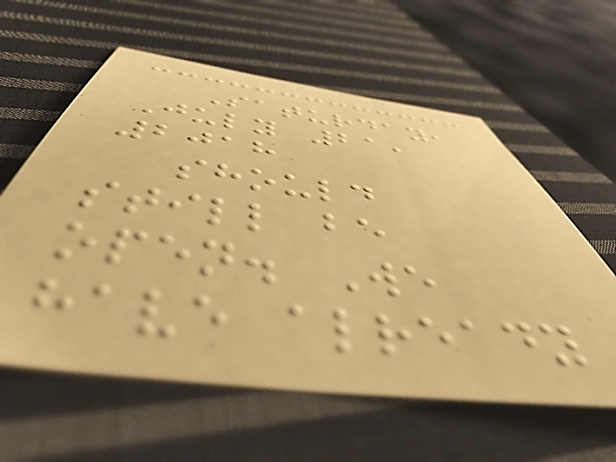Saturday,
July 21,
2018
should
still be
open. We
have already
